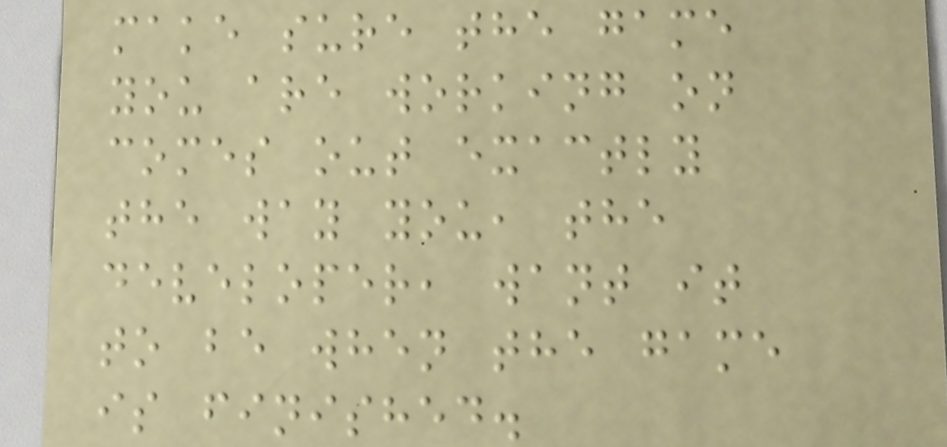make sure the game
you are working on
comes out exactly
the way you, the
developer, want it
to be when the game
is finished.
